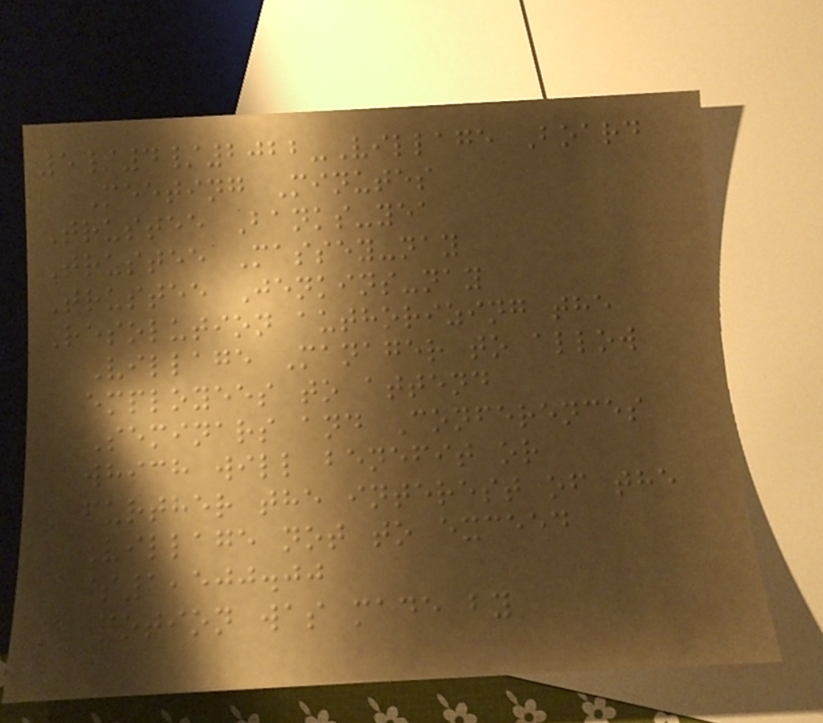5/4/2022-Village Board
Meeting Minutes
Trustee Banks-yea
Trustee Massey-nay
Trustee Jenkins-nay
Resolution authorizing the
Village Manager to allow
employees to attend
Seminars and Conferences
which will benefit or
further the interest of the
Village not to exceed
$1,500.00
A motion was made by
